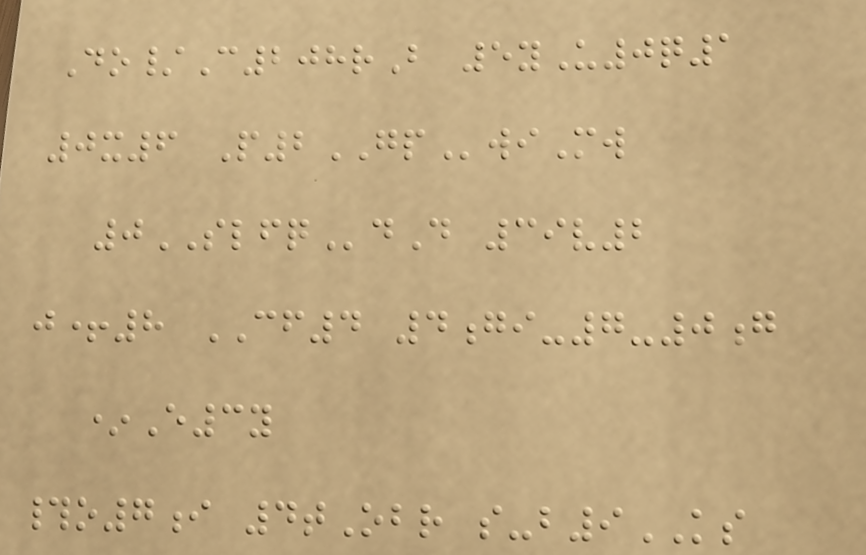Do/C208rB 5yU0q1
0x6 P2GPwiMw
0SLFQdD 39v2
j+8 CF4 4gi-7-0g
*E3y
#o7i 4tObr s-b9KS
